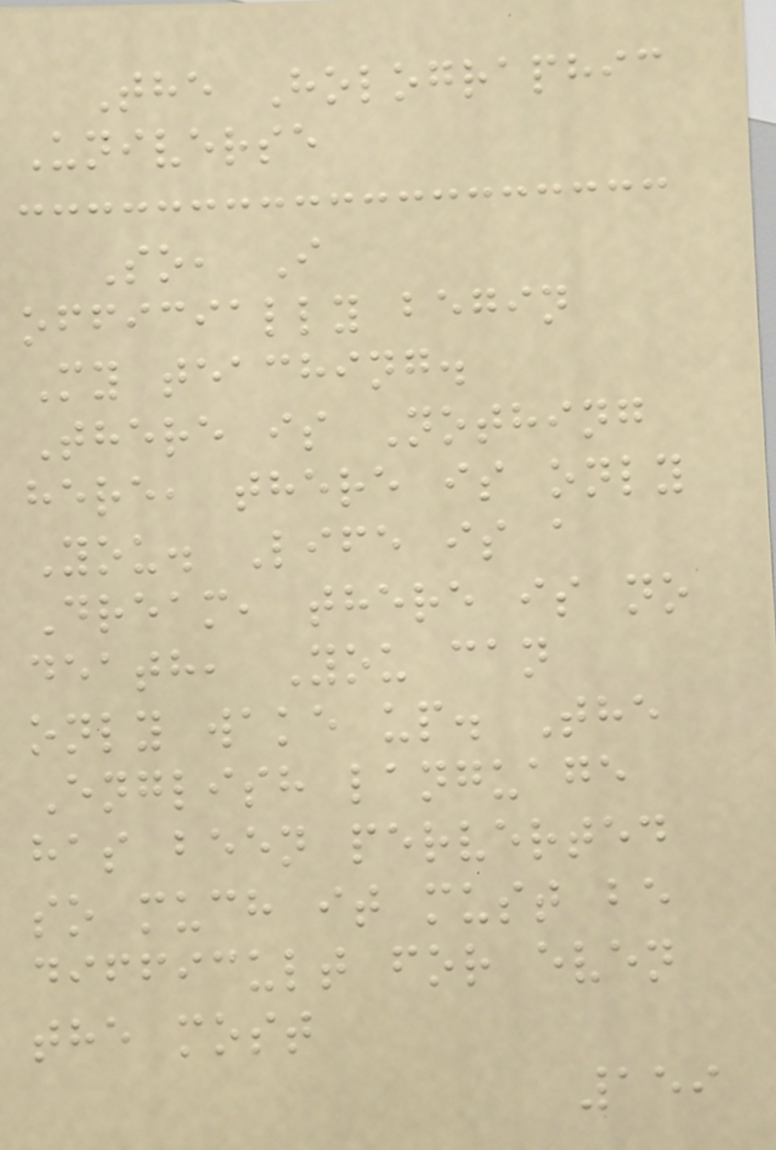The Holographic
Universe
So, I
officially begin
My teaching.
There is Nothing
here, there is only
You. Life is a
Dream, there is no
death, You can
only wake up. The
English language
has been perverted
so much it must be
difficult for even
the most
159
